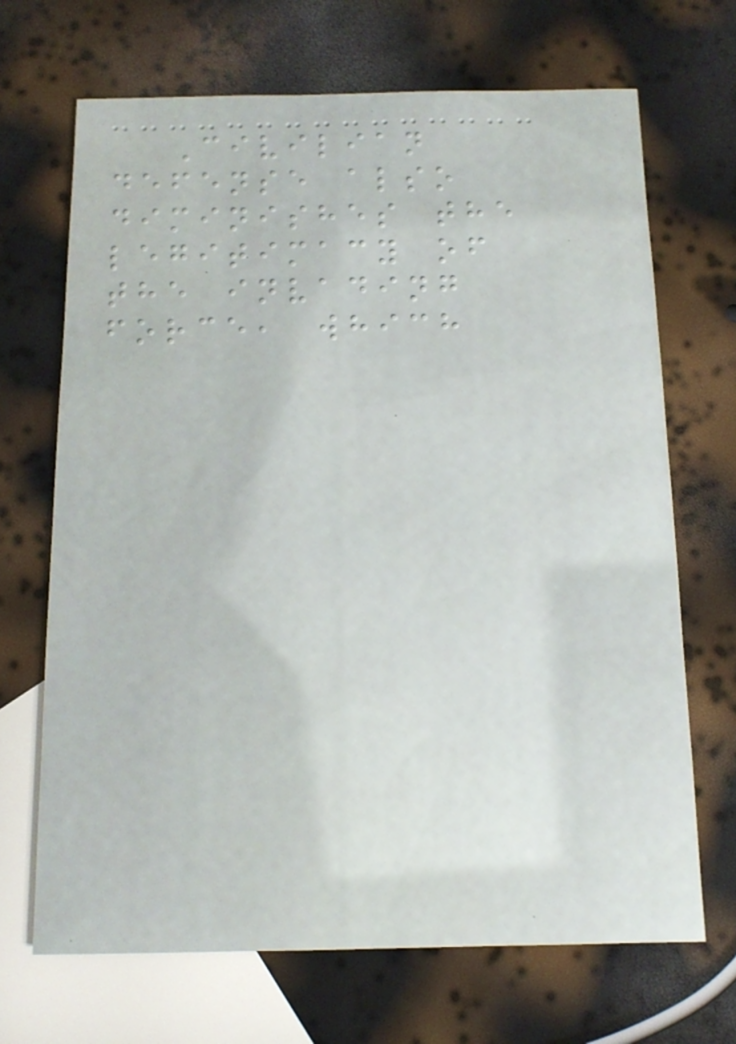Civilian
defense also
diminishes the
legitimacy of
the invading
force, which
